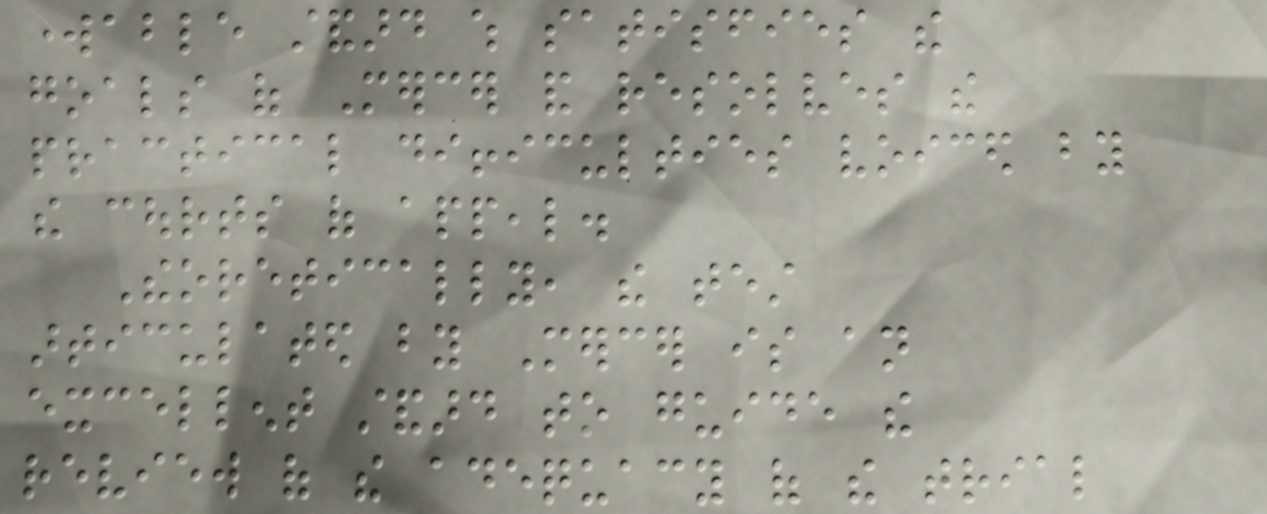workable standard which satisfies the
goals of Mercer and resolves the
practical difficulties voiced by
the courts of appeal.
Theoretically, the test
articulated by Mercer is an
excellent standard to guide the
review of the adequacy of the trial
